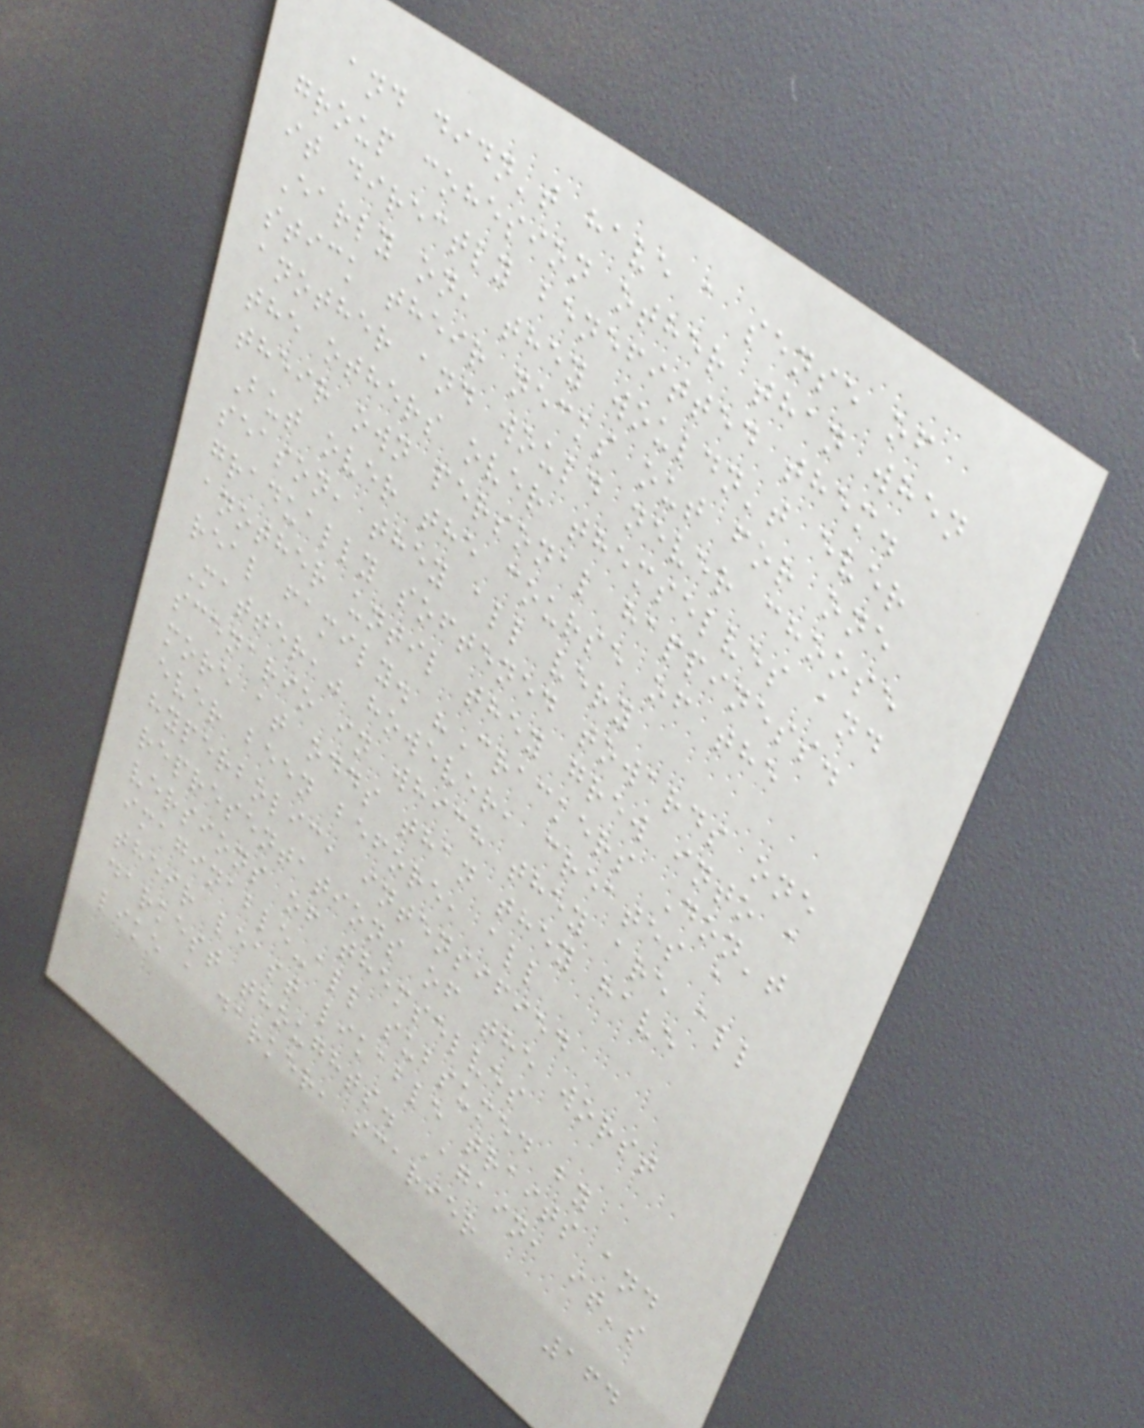and didn't have a sense of
group cohesion other than when
it directly benefitted them.
Early on, they wouldn't ever
stick their necks out for one
another and would never choose
the others over themselves and
their own personal happiness.
But over the course of the
season, they all very
gradually softened towards one
another until they grew into a
real family. "Crackers Don't
Matter," however, creates a
scenario in which they are all
more at odds than they have
ever been before, all
hyperbolic, intensified
representations of the worst
versions of themselves
imaginable-all subsumed by
their least likable traits and
darkest thoughts. Again, it's
like a darker, scarier
164
